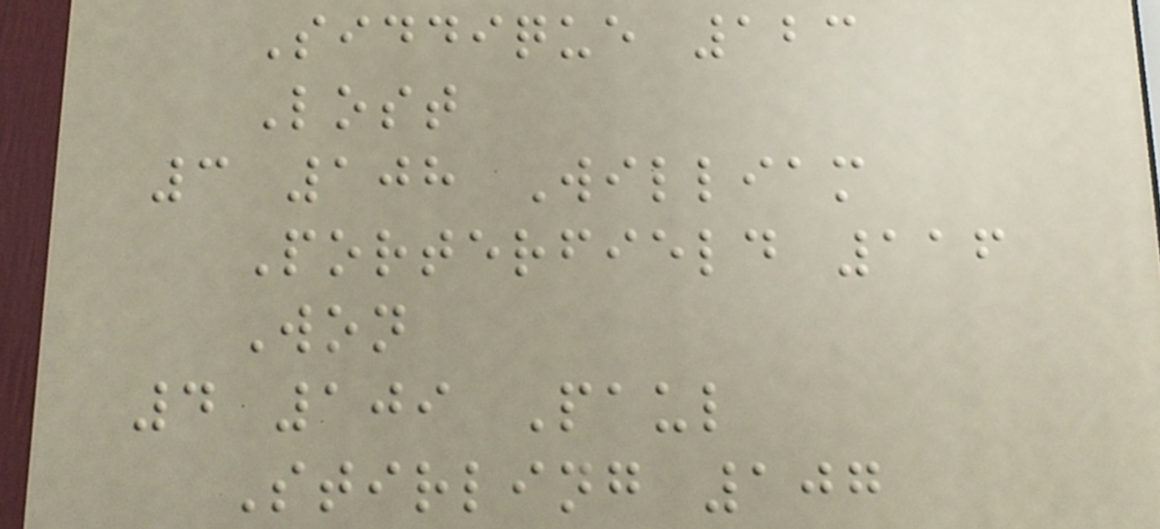Siddique 123
Lost
3 108 William
Porterfield 116
Won
4 109 Paul
Stirling 107
